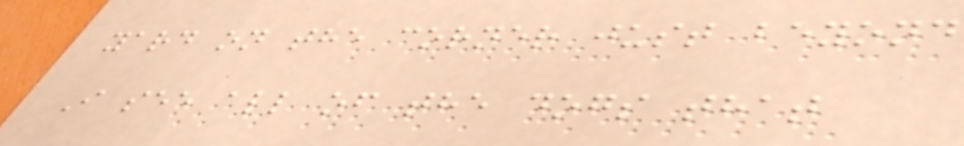yard on the corner just beyond
I see all of the dogs that
